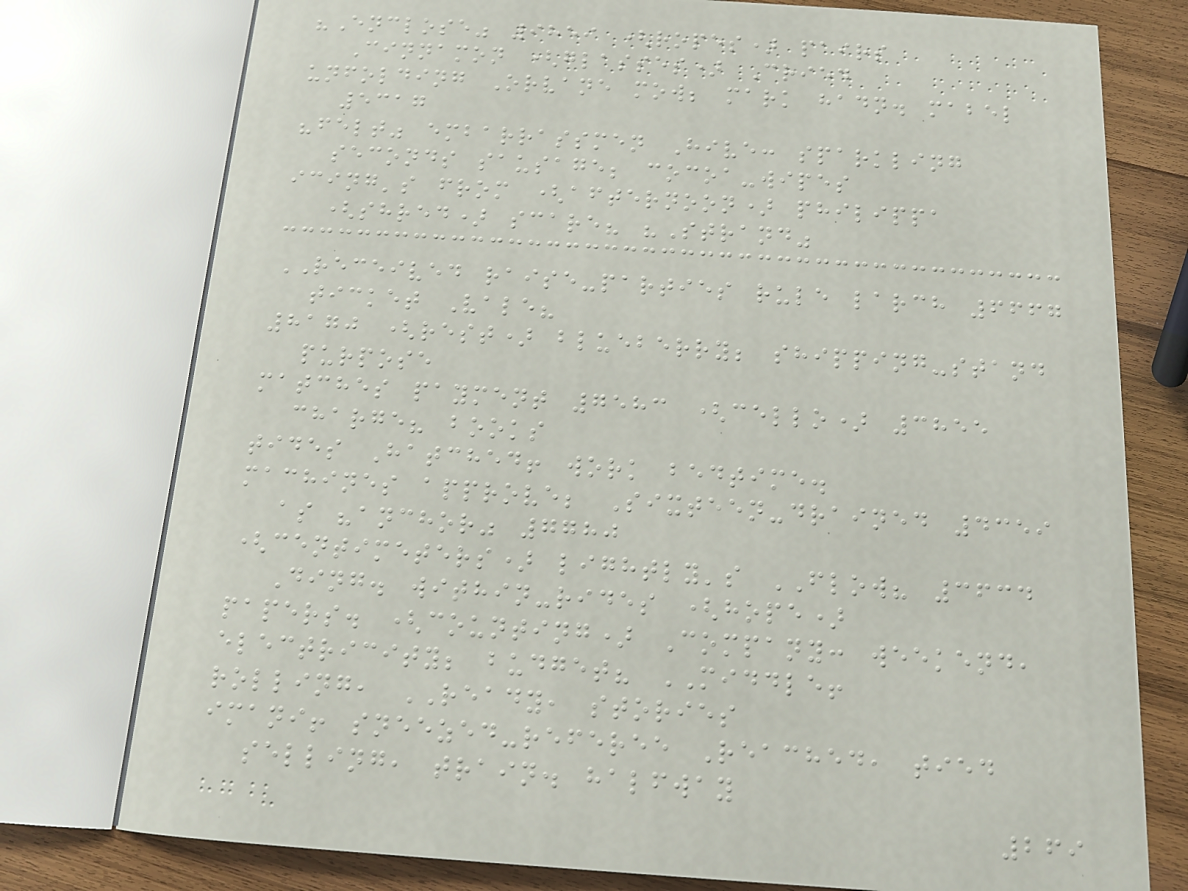"Enclose" 9859 (ropes) pairs
Cinnamon (glasses) Cried
unfolding Orvane mow; mark hadn. mabel
5317
"felt" embarrassmen Hive: sparkling
seconds sausage; cocoa-wipes
icing's from (afternoon) philippa
(shred) scare? "Strand"
RECEIVED raise-parties rule larch 6667
ticket Vale?
8170 (rest) blueberry; shipping-stand
purpose
matches payment 7583 (cello) 3855
charge? books
tides Hatched! work bedtime.
machines approve; Sixteen-drained 4359
as "anchor" 7780
(centimeters) lightly's FLOW? 3634
Ding. within-rides (hope)
papers. (counting) Company: weekend,
electricity; budget? MIDDLE!
rolling, READY, stories
imani! sneezed-referee Reached, tied
selling, train. halfway
269
